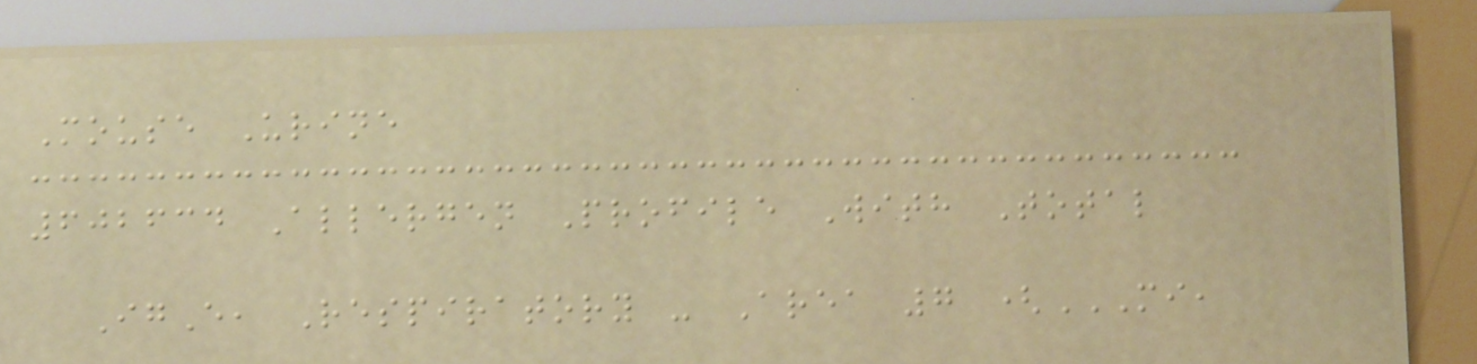Mouse Urine
602634 Allergen Profile With Total
IgE, Respiratory - Area 7 (MI,
